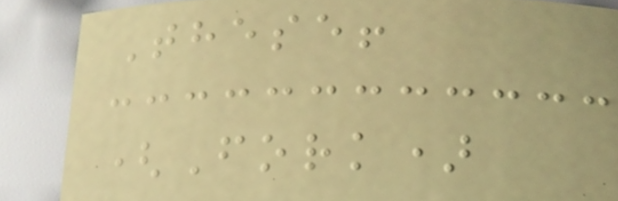These!
(Fork)
